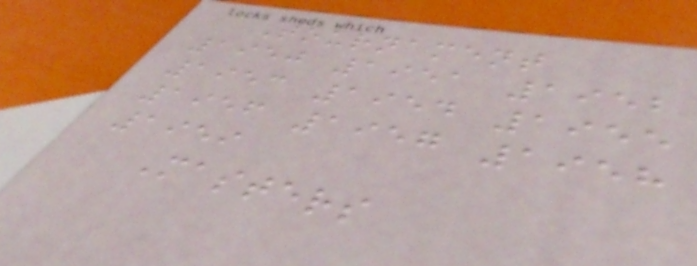Tournament
1950 1951 1952
1953 1954 1955
1956 1957 1958
1959
Masters
